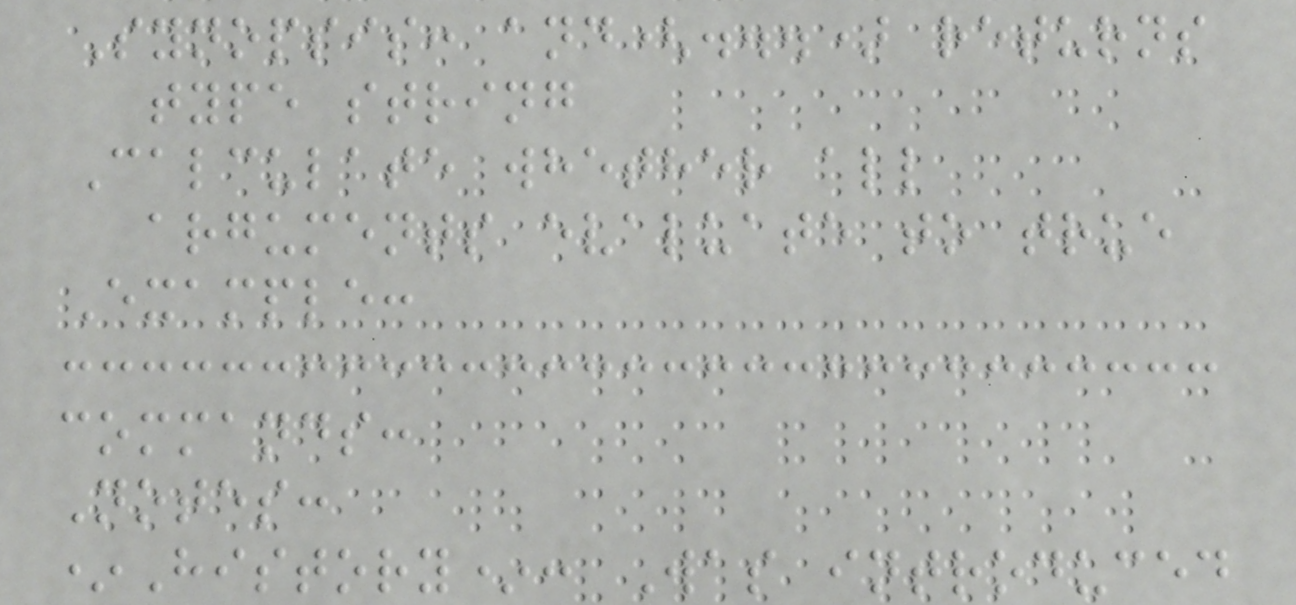Synopsis: and(...) returns
type string
Calculate whether all
arguments evaluate to true
Example:
commands:
Notes:
*History*: Was introduced
